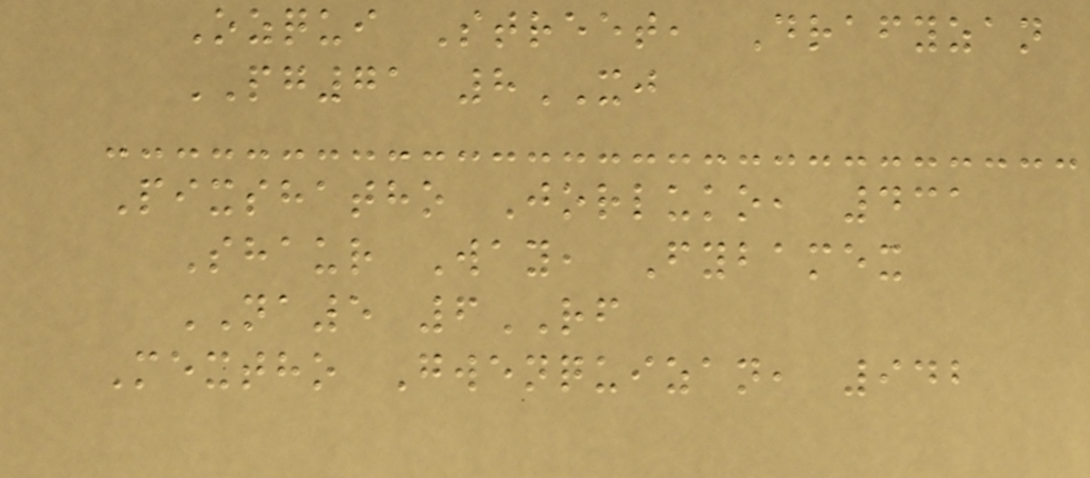Ozqui Street, Drafyzan
PG71 8XJ
Pixshatho Jorluko, 431
Shaur Way, Fybamex
NA5 6RF
Mextho Gwenquizan, 942
